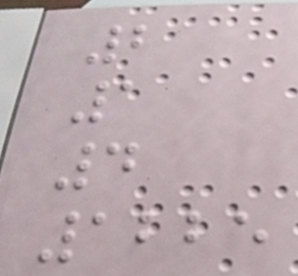2
1
4
1225
